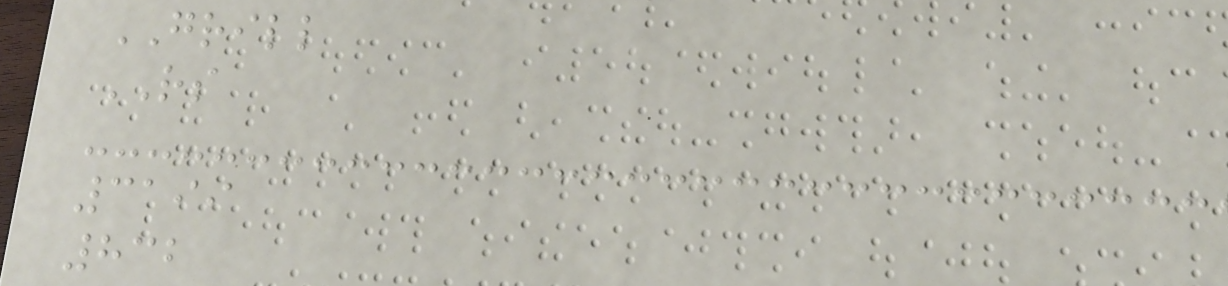GRILL
RS
3199
832
